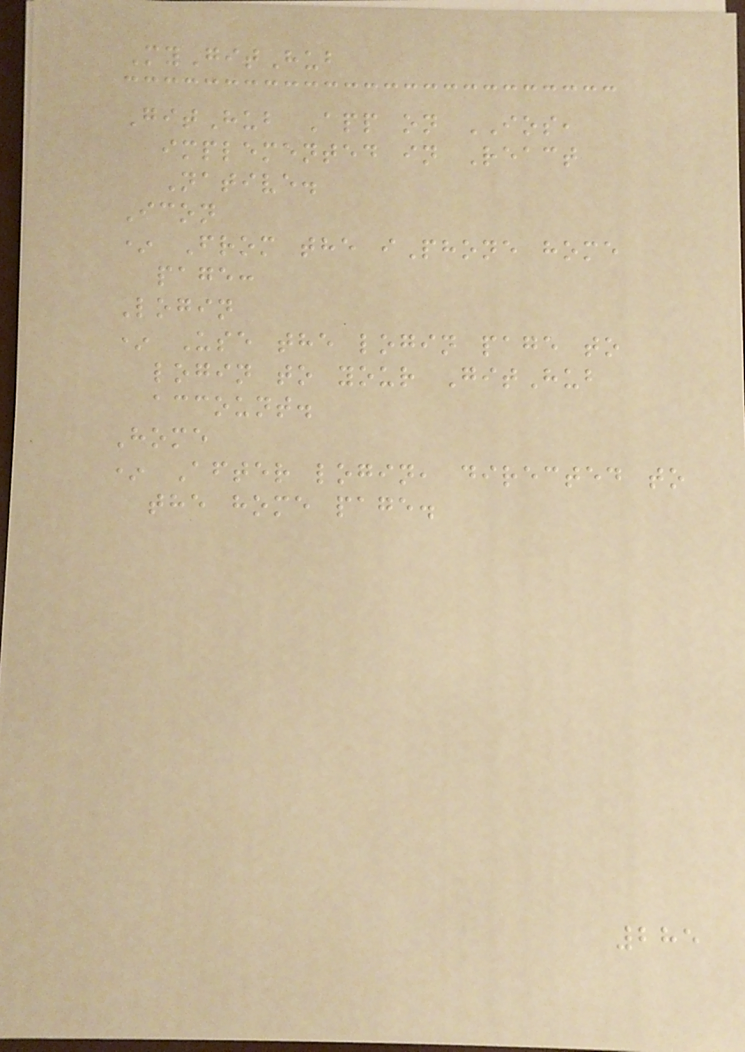MyGitHub
GitHub App on IOS,
implemented in React
Native.
Icon
* From the iPhone home
page:
Login
* Use the login page to
login to your GitHub
account.
Home
* After login, directed to
the home page.
285
